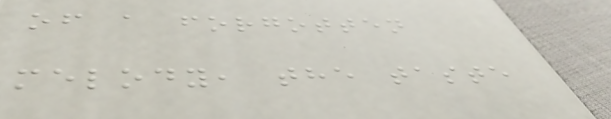of a forgotten
melody, the taste
